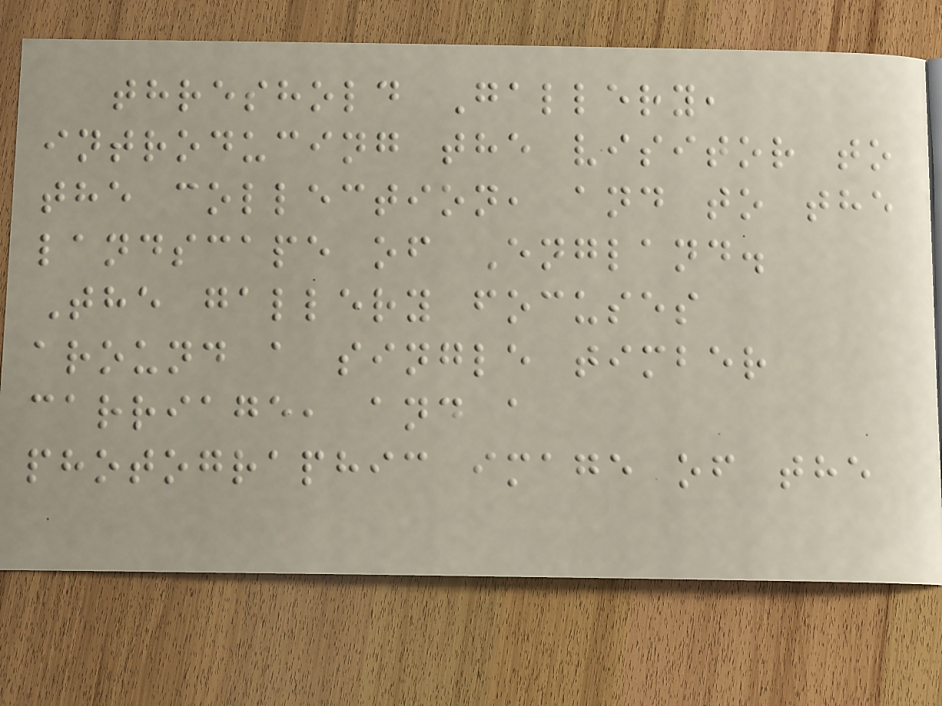threshold Gallery,
introducing the visitor to
the collection, and to the
landscape of England.
The gallery focuses
around a single timber
carriage, and a
photographic image of the
